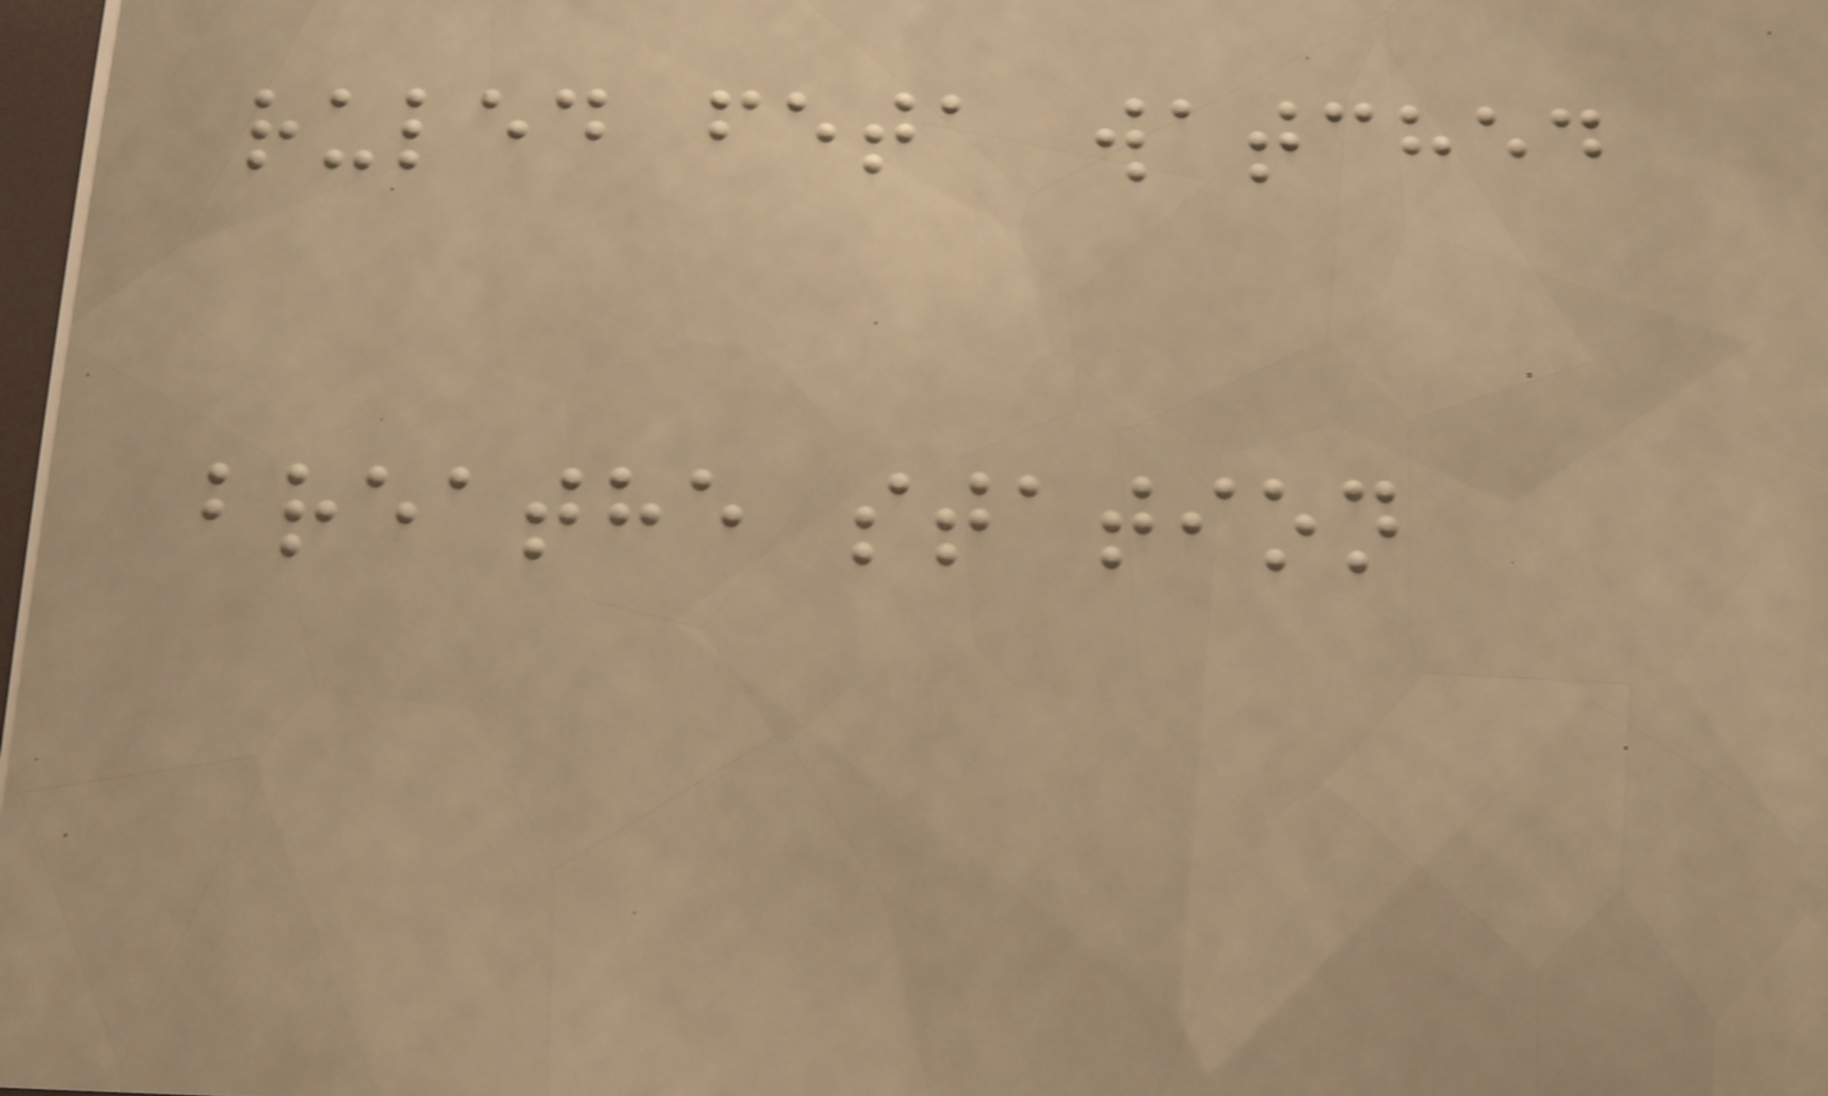ruled feta watched
breathe station
